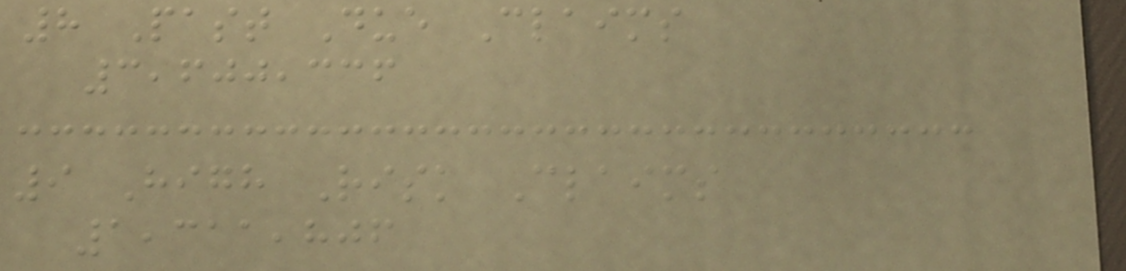8 Past Due Claims
3,600,336
9 High Risk Claims
1,311,806
